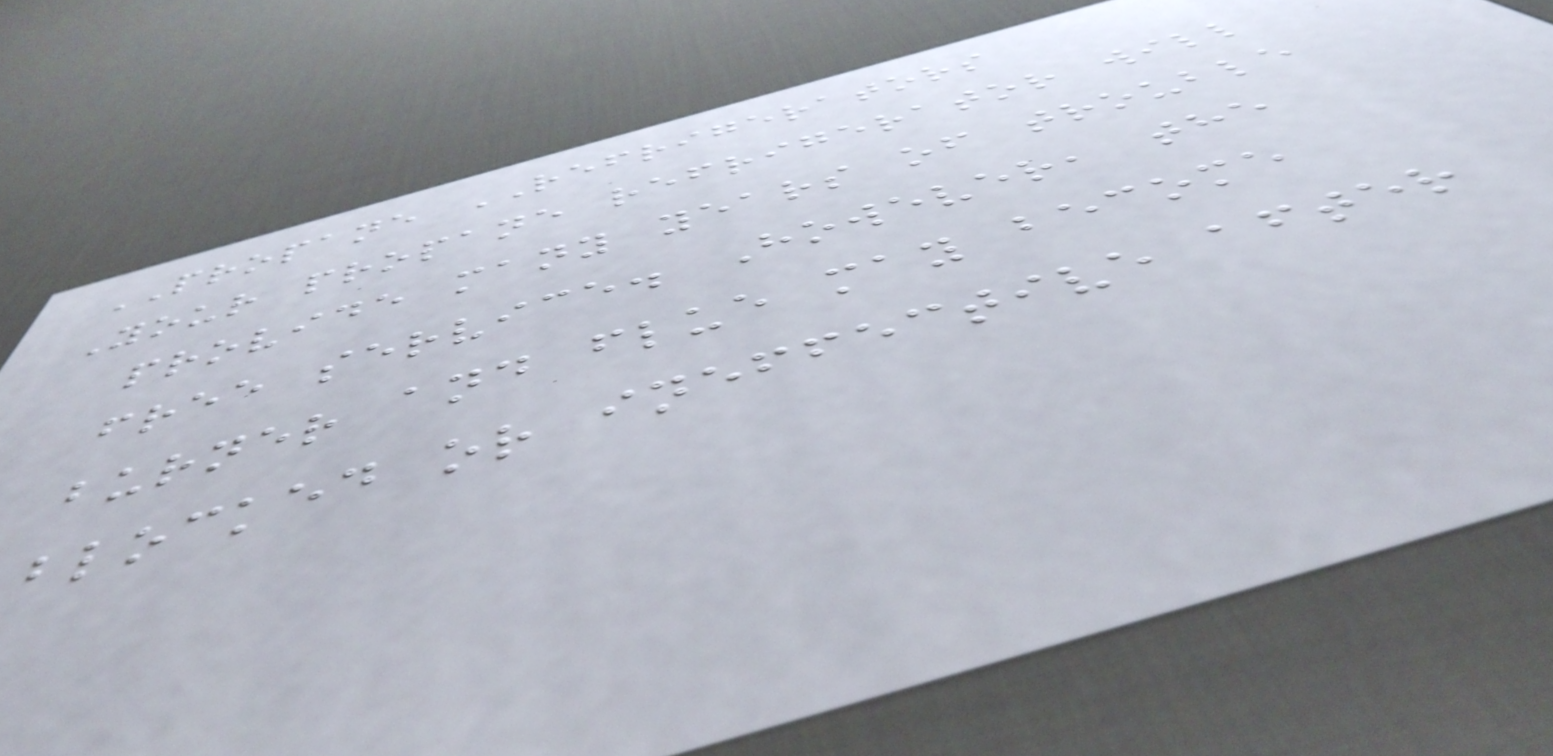PROPANE REFRIGERATORS
Your propane refrigerator will
provide many years of trouble
free service. However, the
burner and flue may become
blocked or ineffective after
